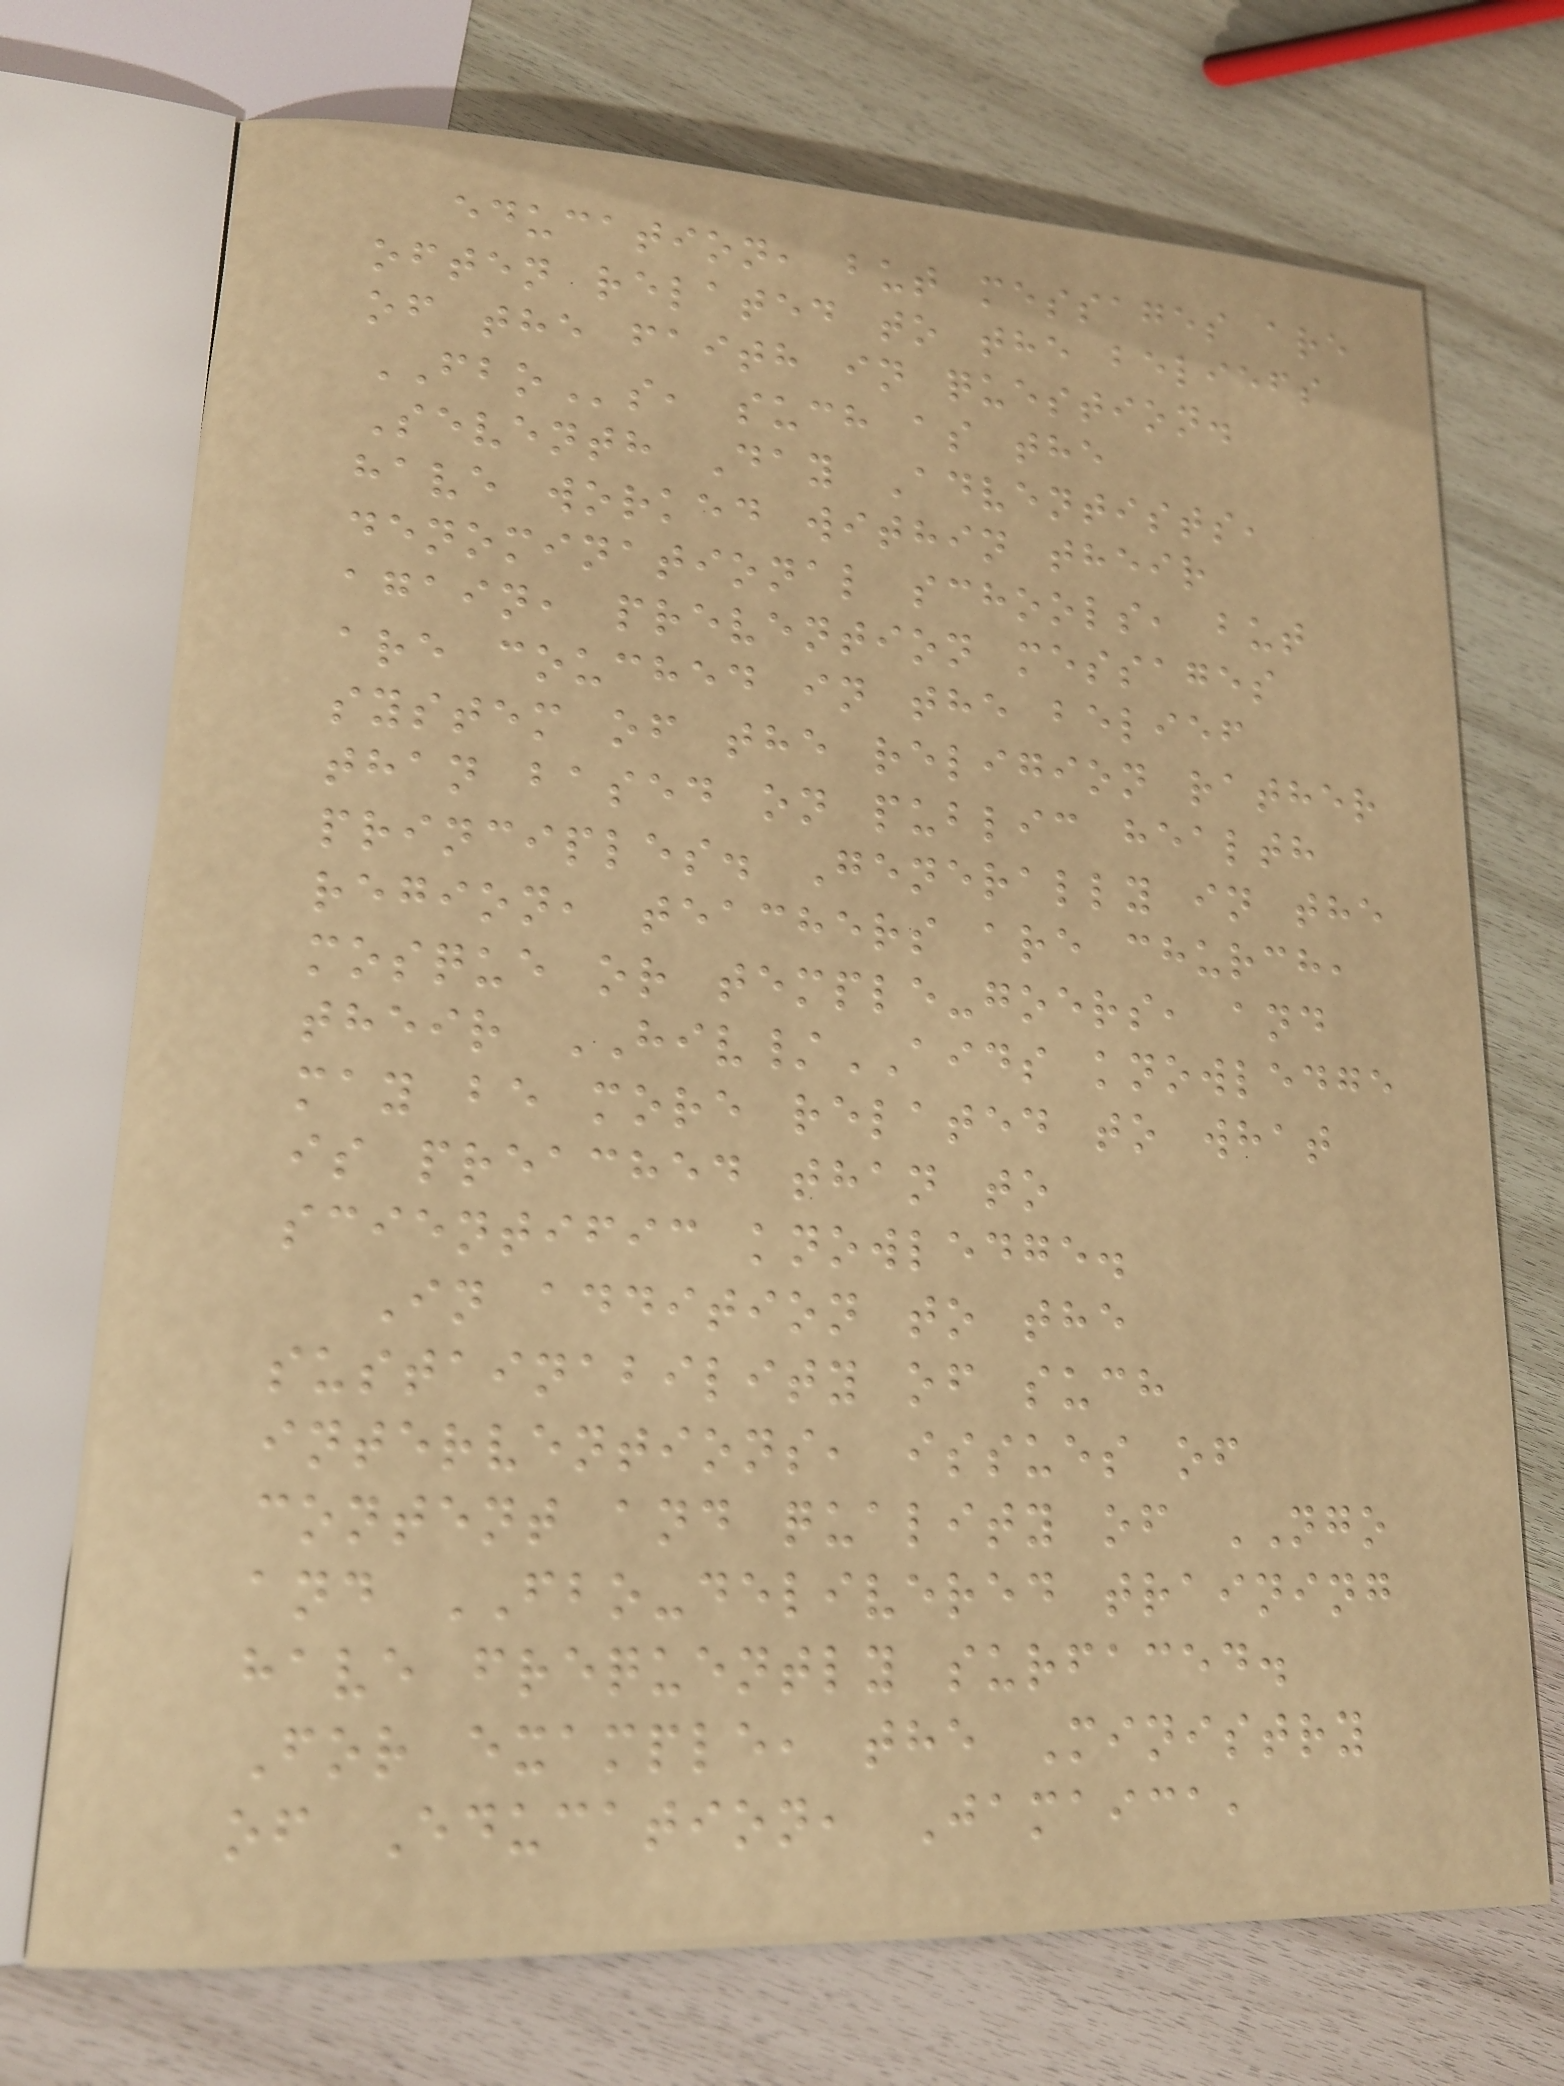education, but messages are
often related to the beliefs
of the faith in question.
FBOs, such as the
Seventh Day Adventists,
have worked within their
denominational schools, but
again, prevention messages
are couched in the belief
system of the religion rather
than based on public health
principles. Generally in the
region, teachers are church,
mosque or temple-goers, and
their HIV/AIDS knowledge
may be more related to what
is preached than to
scientific knowledge.
In addition to the
sustainability of such
interventions, issues of
content and quality of NGO
and FBO-delivered training
have frequently surfaced.
For example, the Ministry
of Education, Jamaica,
